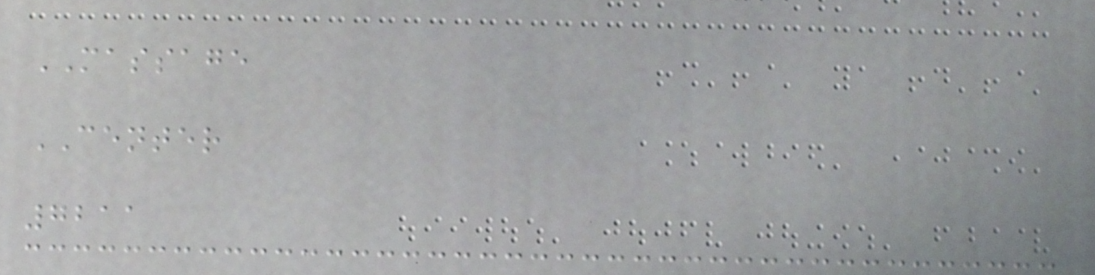MASSAGE
CENTER
7211
